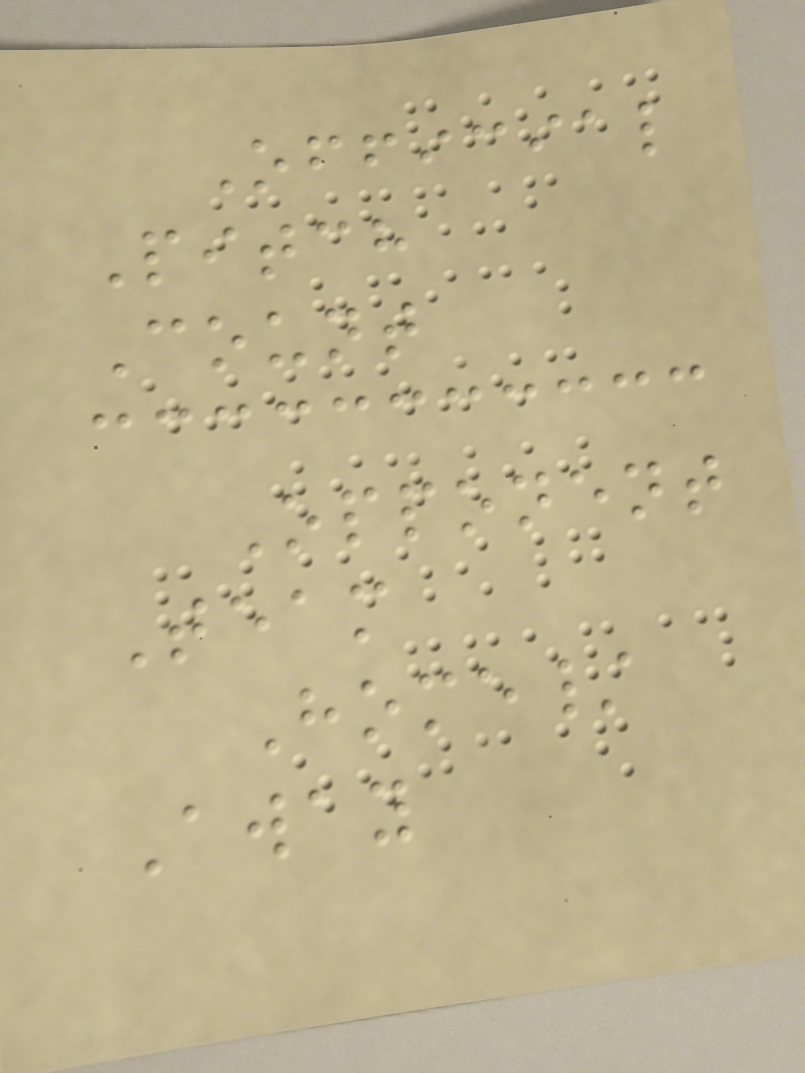Official
Pitch
Count
Opponent
Team
Home/
Away
